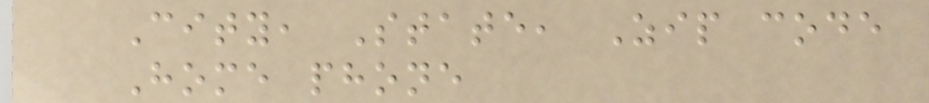City, State, Zip code
Home phone
